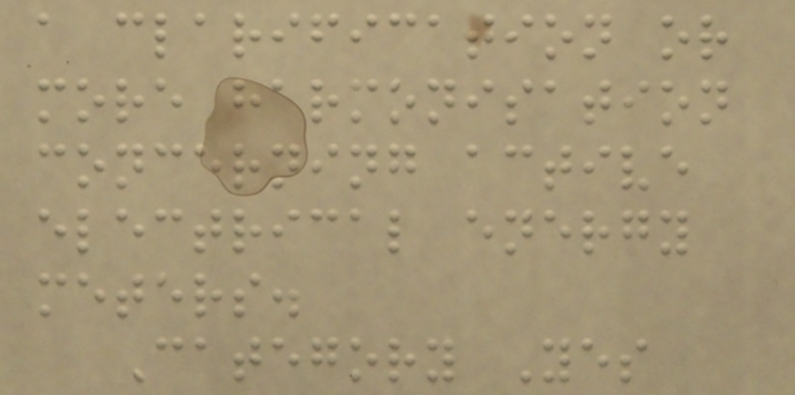a clarification or
more harmonisation
concerning active
electrical energy
meters.
Category Yes
